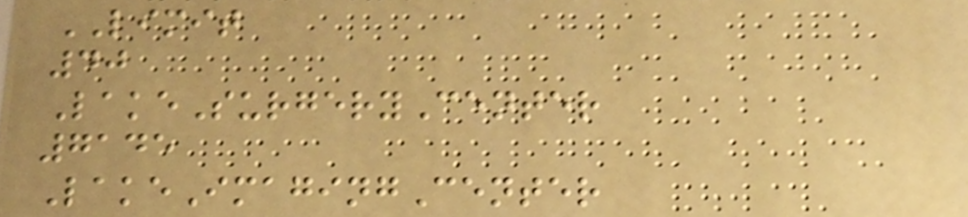LIMIT
40
LakeSurgeryCenter
7145
LakeImagingCenter
